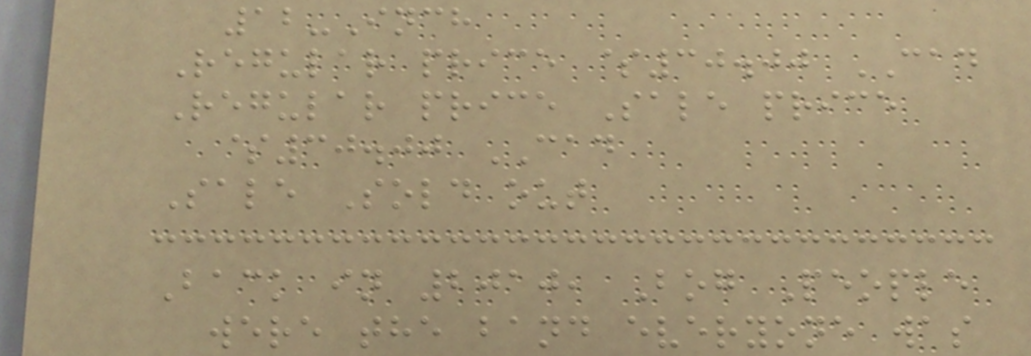12-Inch
Regular price $30.00 CAD
Regular price Sale price
$30.00 CAD
Sale Sold out
Back in 2010, Bog People
were the band everyone was
